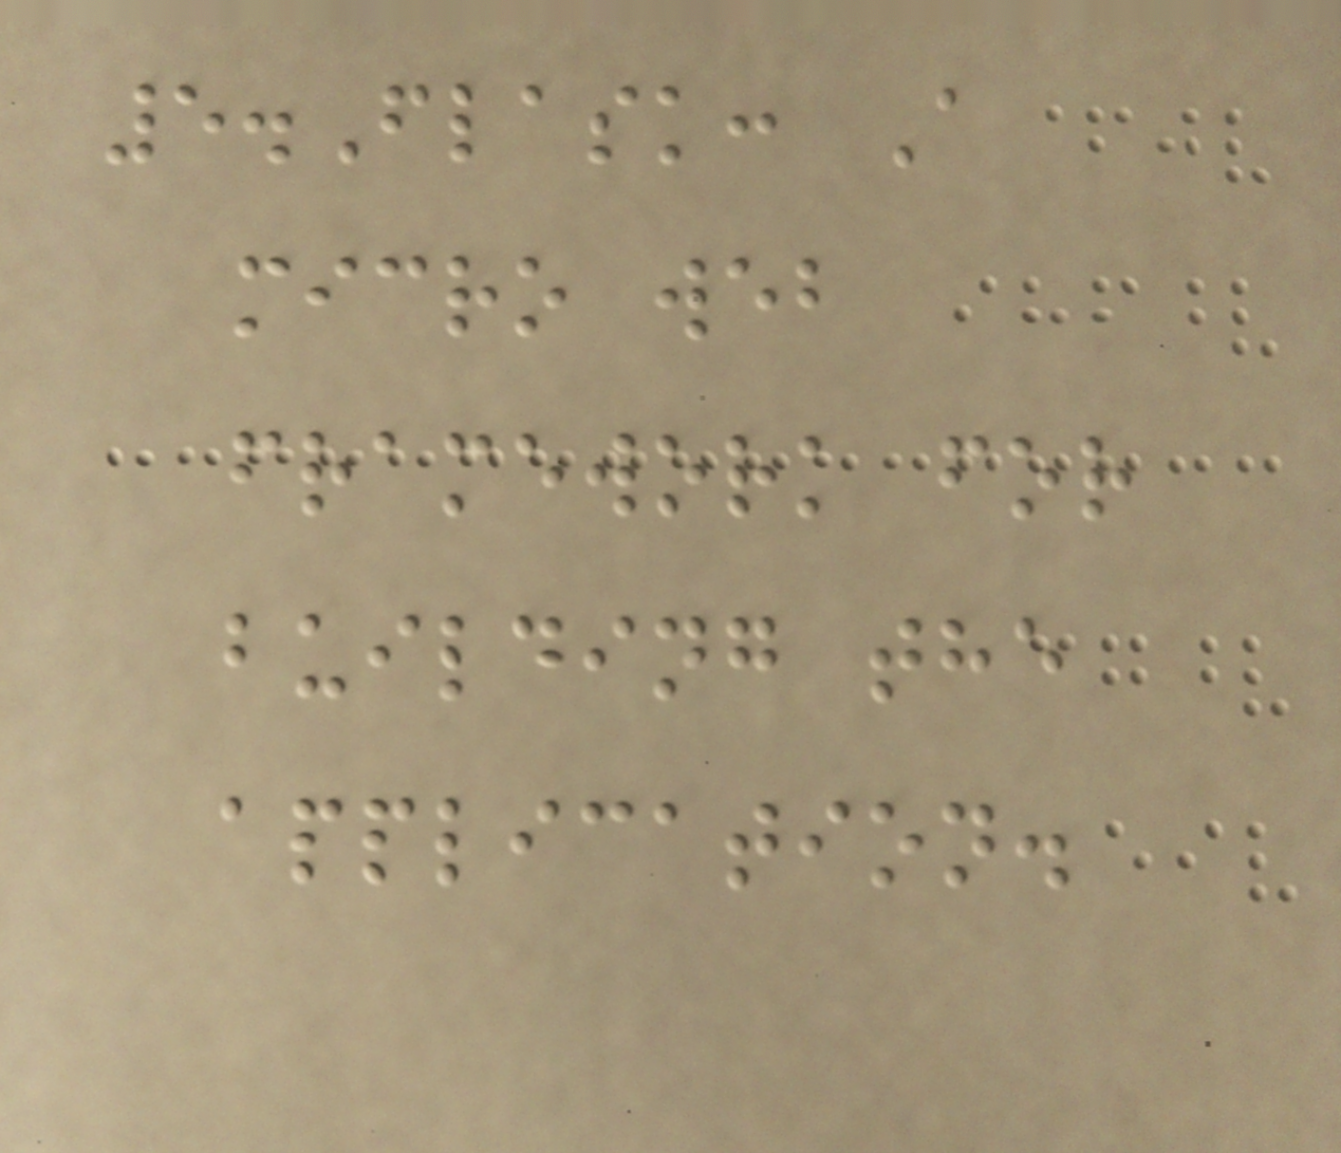5.Flask: A
micro web
framework for
building the
application.
